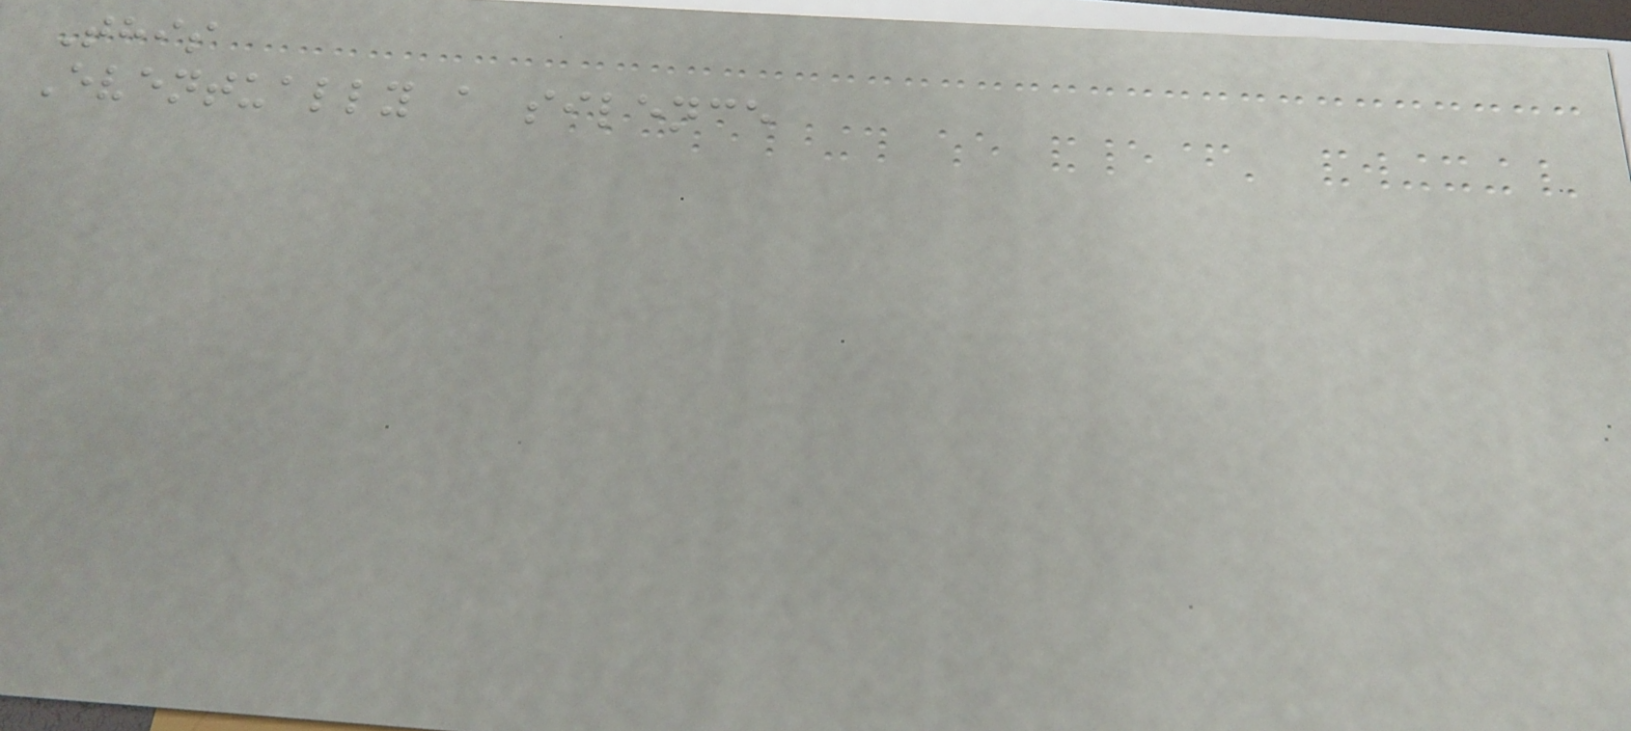This
Eventually a silence
